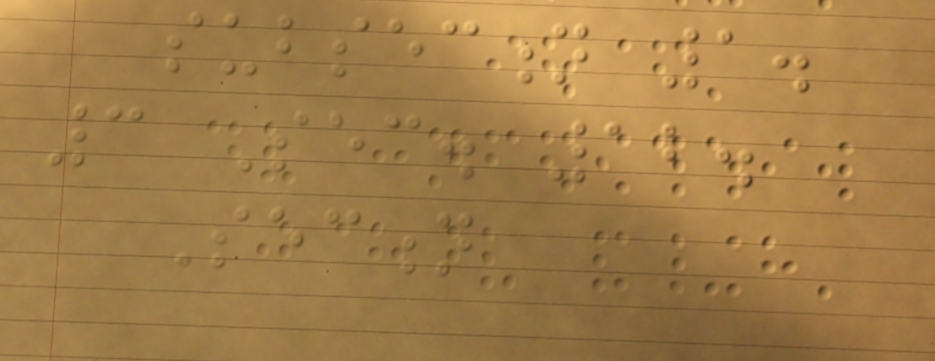subsection 1.
3 Sec. 12.
Section
